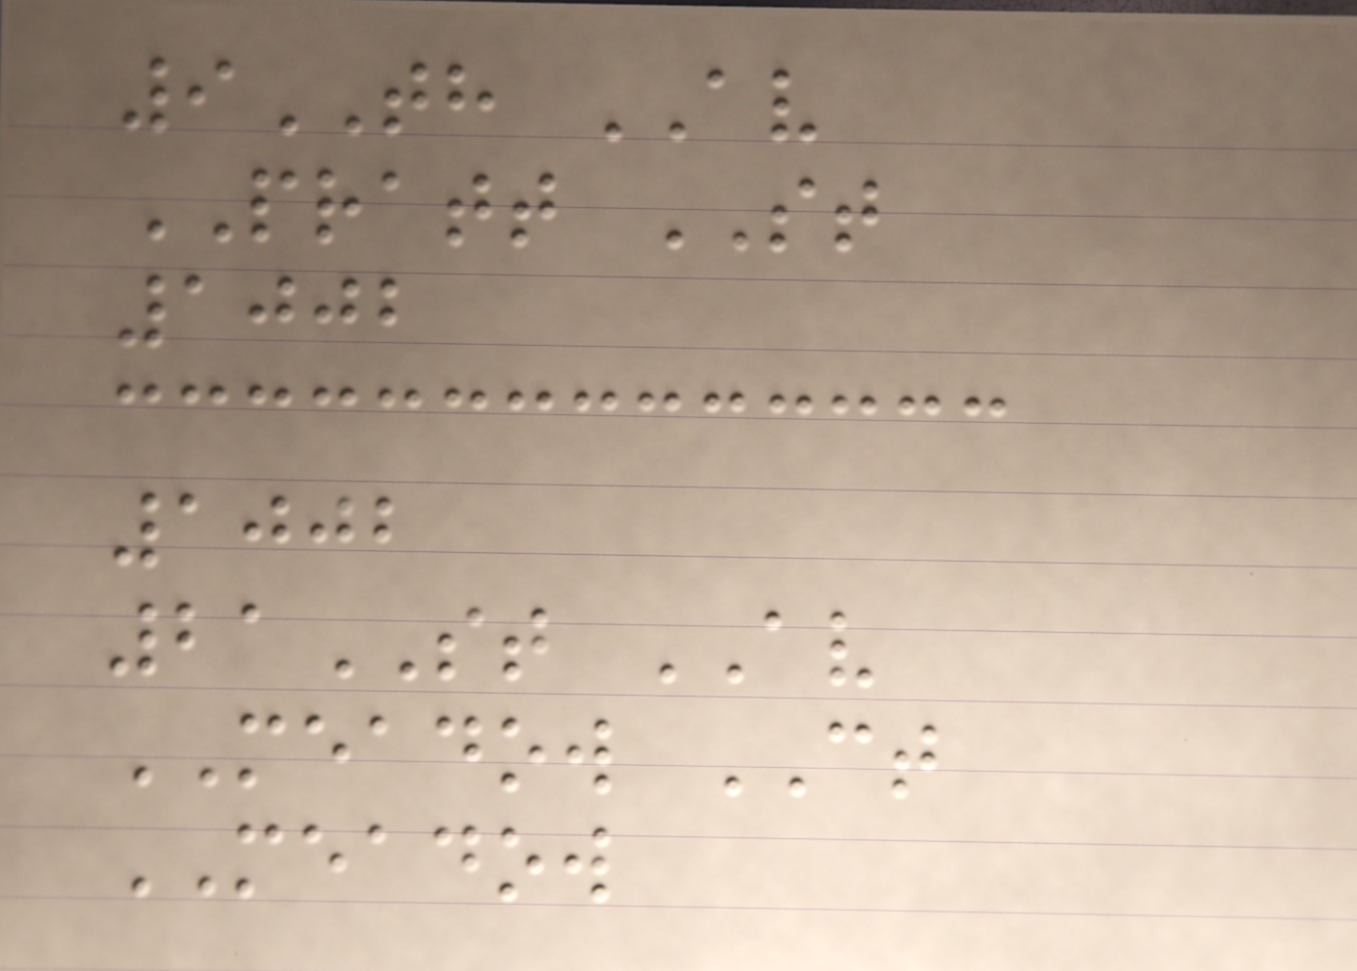9TH AV
PRATT ST
1002
1002
21ST AV
MEADOW CT
MEADOW
